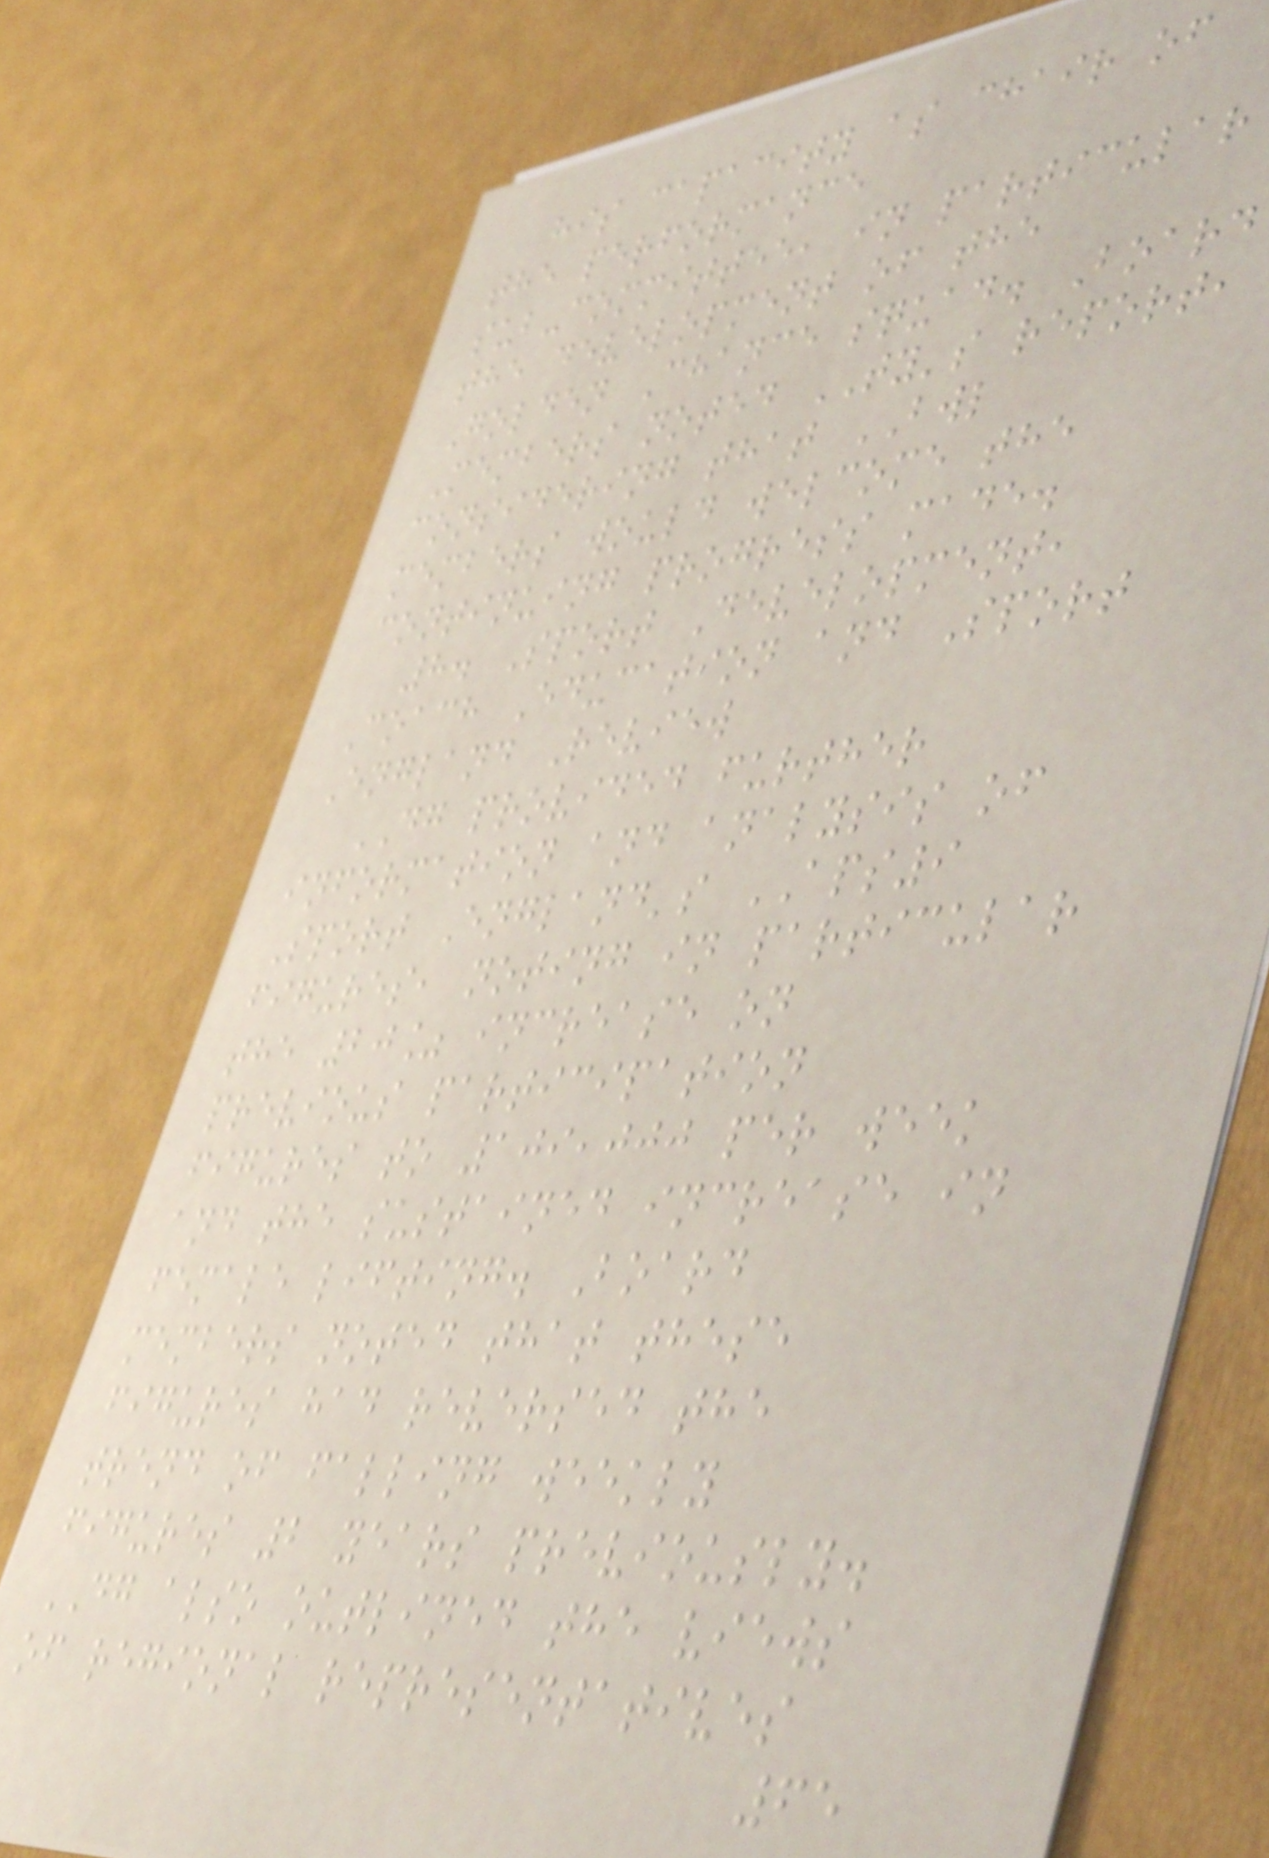his capacity as chair of
the performance
sub-committee, in particular
the development of the
Golden Chance squad. Board
Members noted TY's report,
considering that BWL
members would welcome the
continuing progress made.
8. Sport Development,
Coach Education and Sport
England Review
DG provided further
information and analysis of
Sport England's APS9
figures, noting in particular
the 20% increase on
previous participation
figures to 109,000 per week
and the sustained increase in
female lifting. Board
members noted that these
figures had reversed the
trend of falling weekly
figures 2 years previously.
DG also outlined the views
of regional representatives
65
